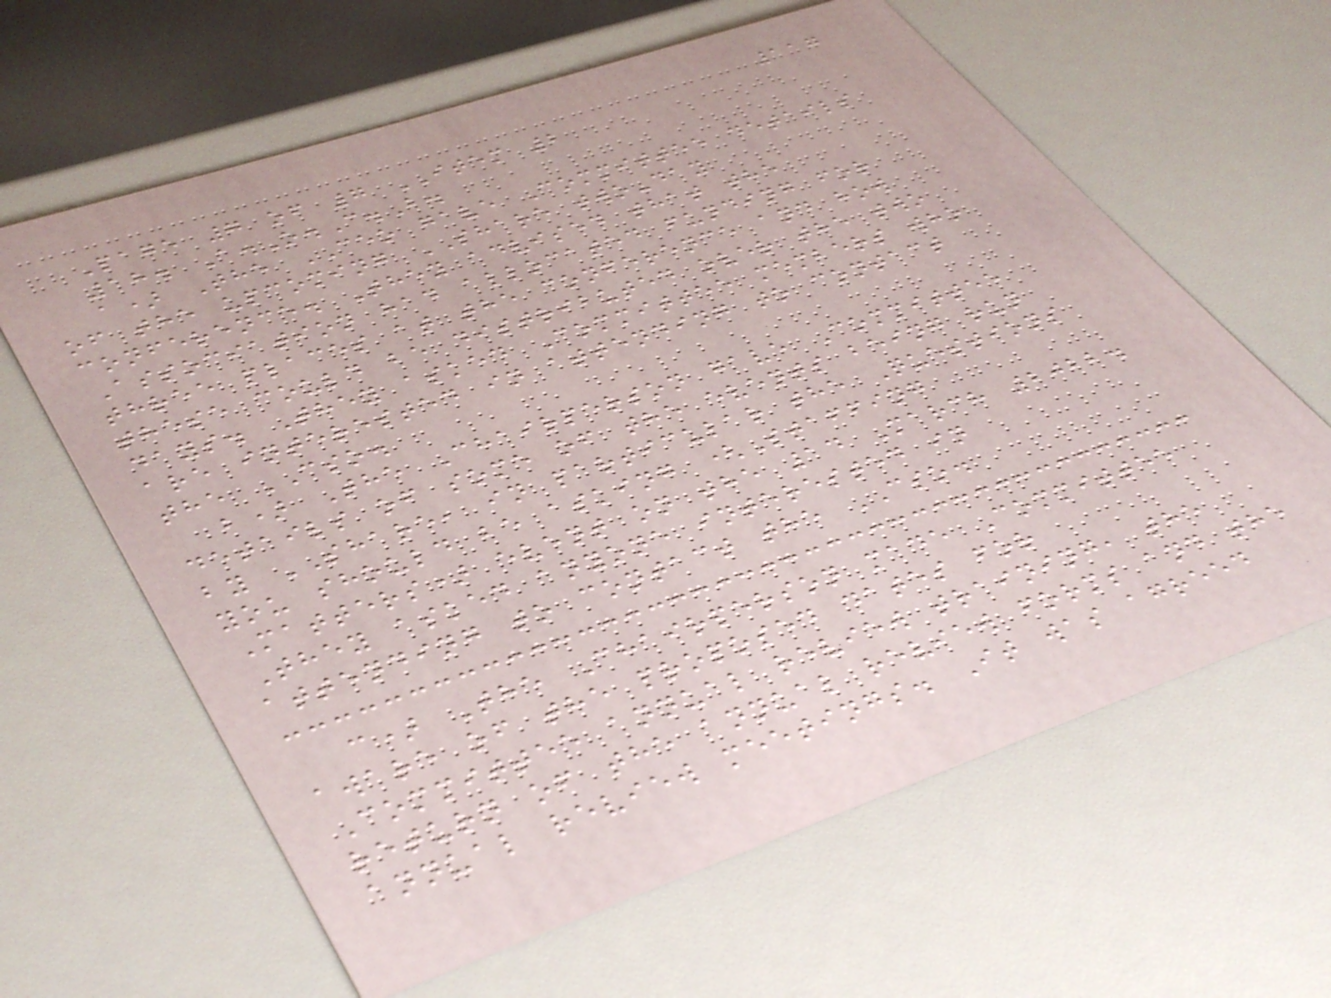117
Page 7 of 7 ITEM 2
18. A.O.C.B.
a) The CEO gave Committee details
of the upcoming SHARE two-day
conference. They advised that the
Association had allocated funding for
three places at the conference and how
these could be distributed over the two
days. They asked Committee members who
are interested in attending to contact
the CSO.
b) The Chairperson gave Committee
details of some of the events being run
by SHARE, in particular the Questions
you should be asking (Staffing
Matters) event on the 14 March 2022.
They asked anyone interested in
attending to contact the CSO.
c) The Chairperson made Committee
aware of the proposed dates for
Committee annual review training, the
return of the annual review forms and the
annual review meetings. It was agreed
